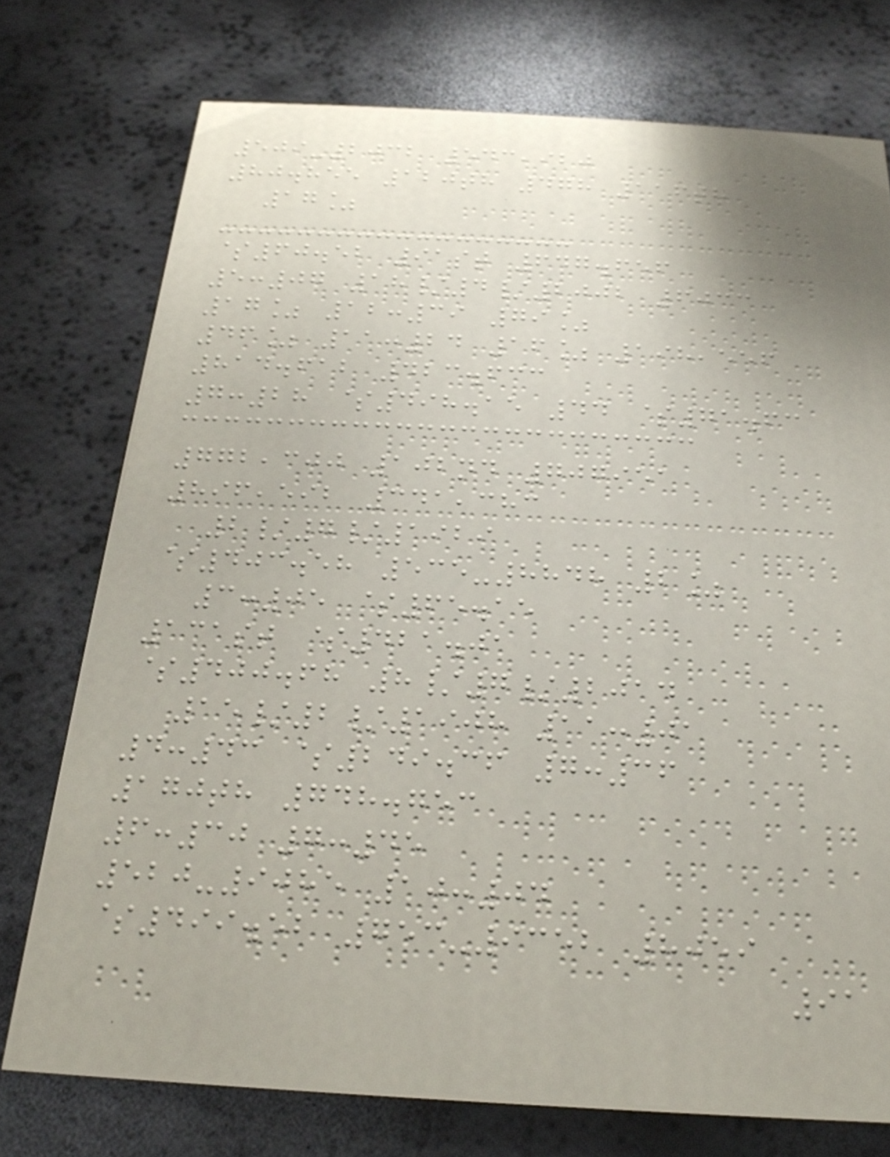509-2032 543,920
80.855 120th 478 116th
17%
$60.52 91st 647.656
5:07 18/4/2002 6033
17% 12:39 79%
46% 11:24 16% 198,556
814.612 423.633
7:28 $498.15 44 $71.63
772,300 102nd 707951
896,592 341,383
2/7/1929
$403.58 535-8848 2%
3:05 $65.15
131st $421.01
$400.68 8/7/2014
15/2/1908 11:01
4:43 $249.36 7:36
170th 748.753
6:30 7:45
520-9085 10:04
$499.52 753-9352 8059
91
